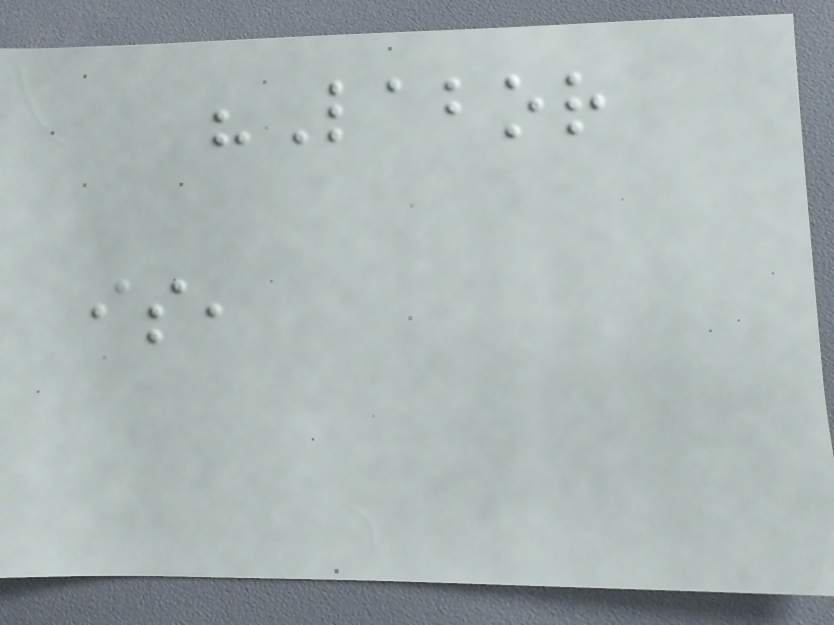"Labor
is,
